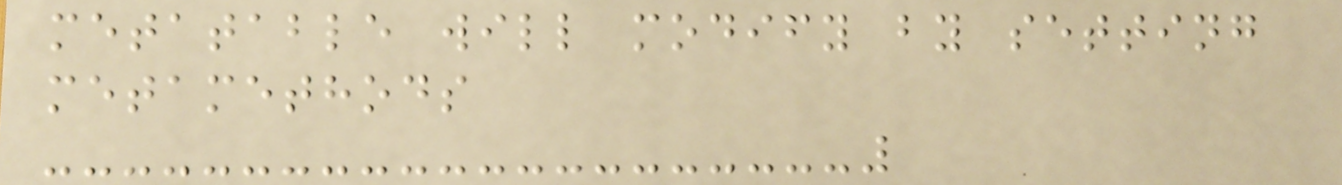metatable will modify by setting
metamethods
